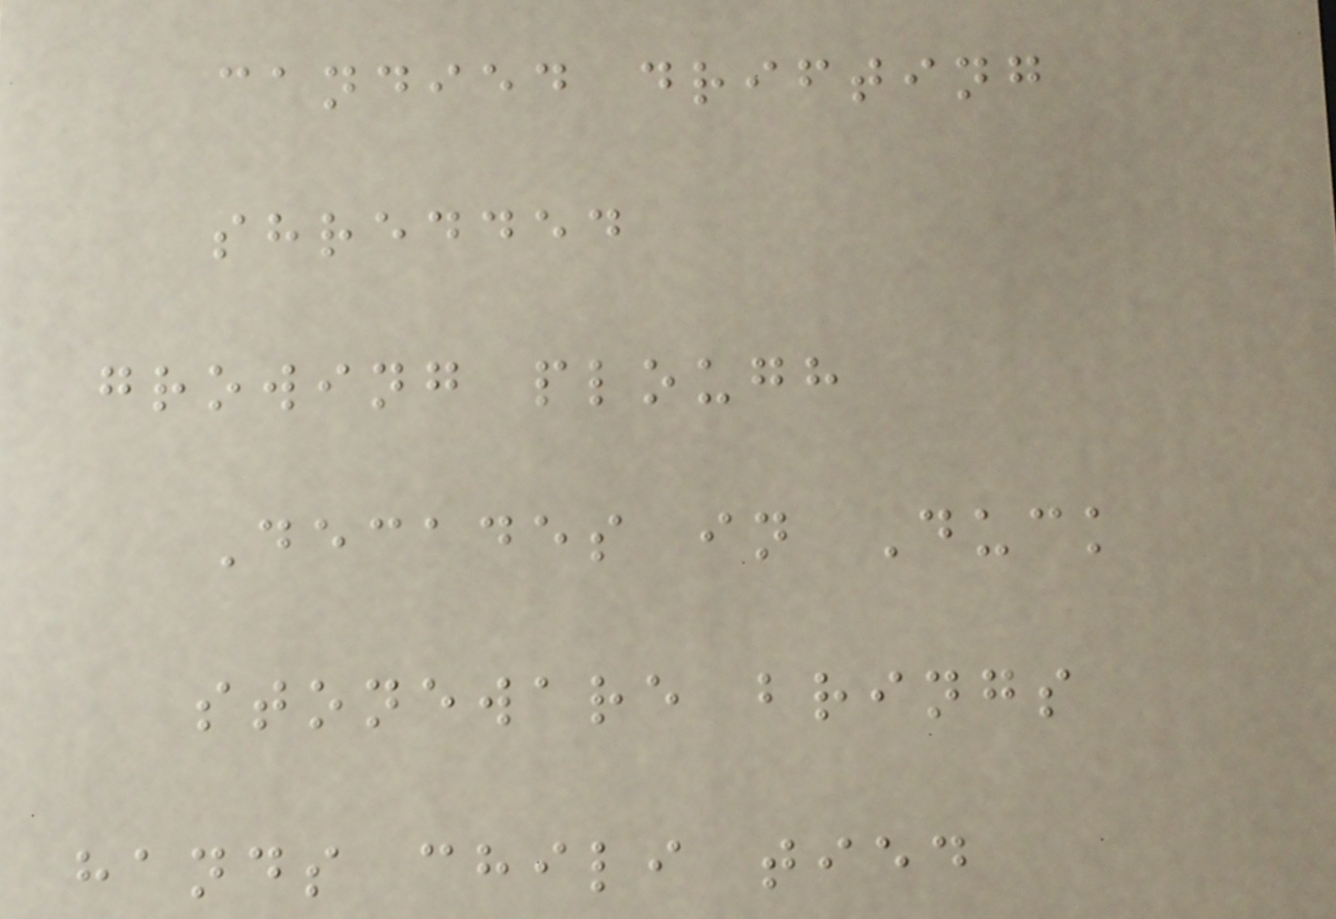candied drifting
shredded
growing plough
Decades in Duck
stoneware brings
hands chili tied
